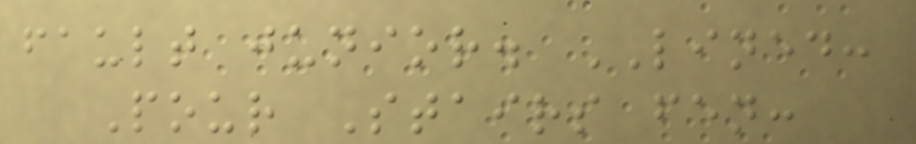fault junior. LINED:
Pour Stairs fen:
